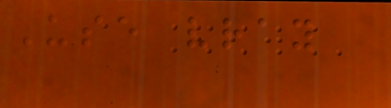Use vray
